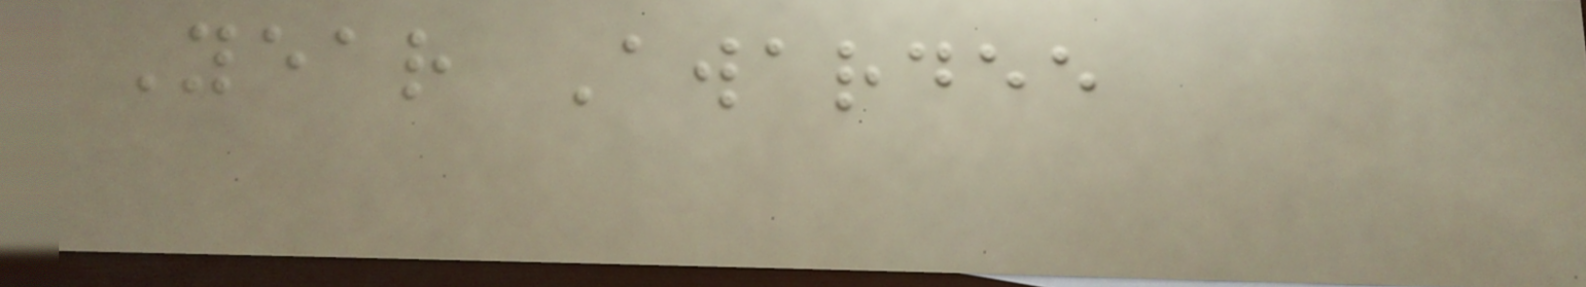Year Awardee
